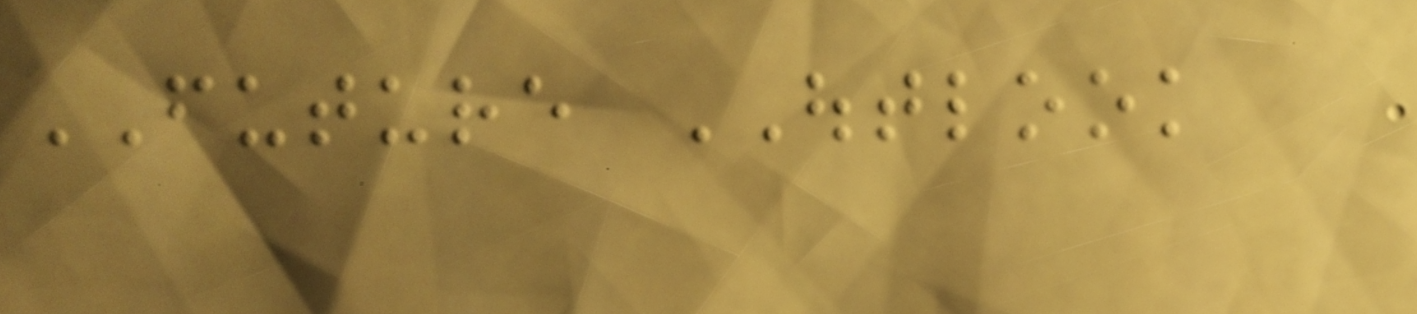FUTURE OUTLOOK
